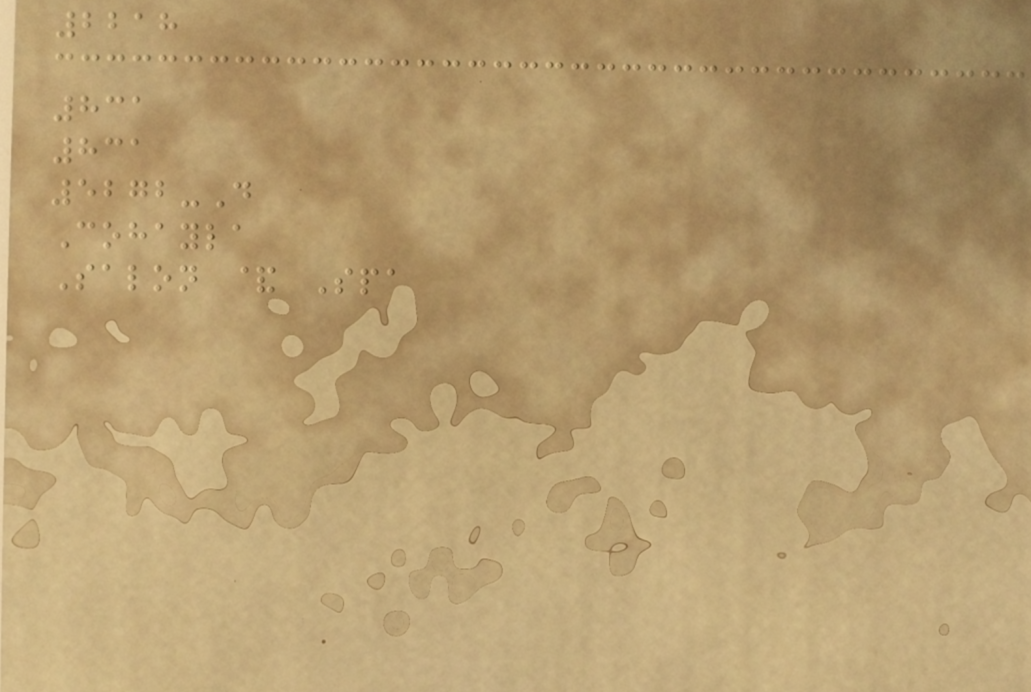2218
831
831
5272-D
Cohayla
Salon & Spa
